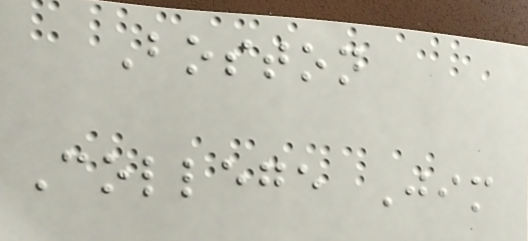Boston
College Jim
